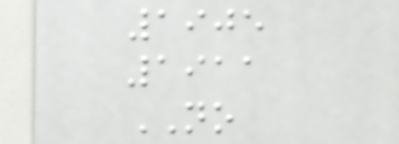1905
1911
NO
